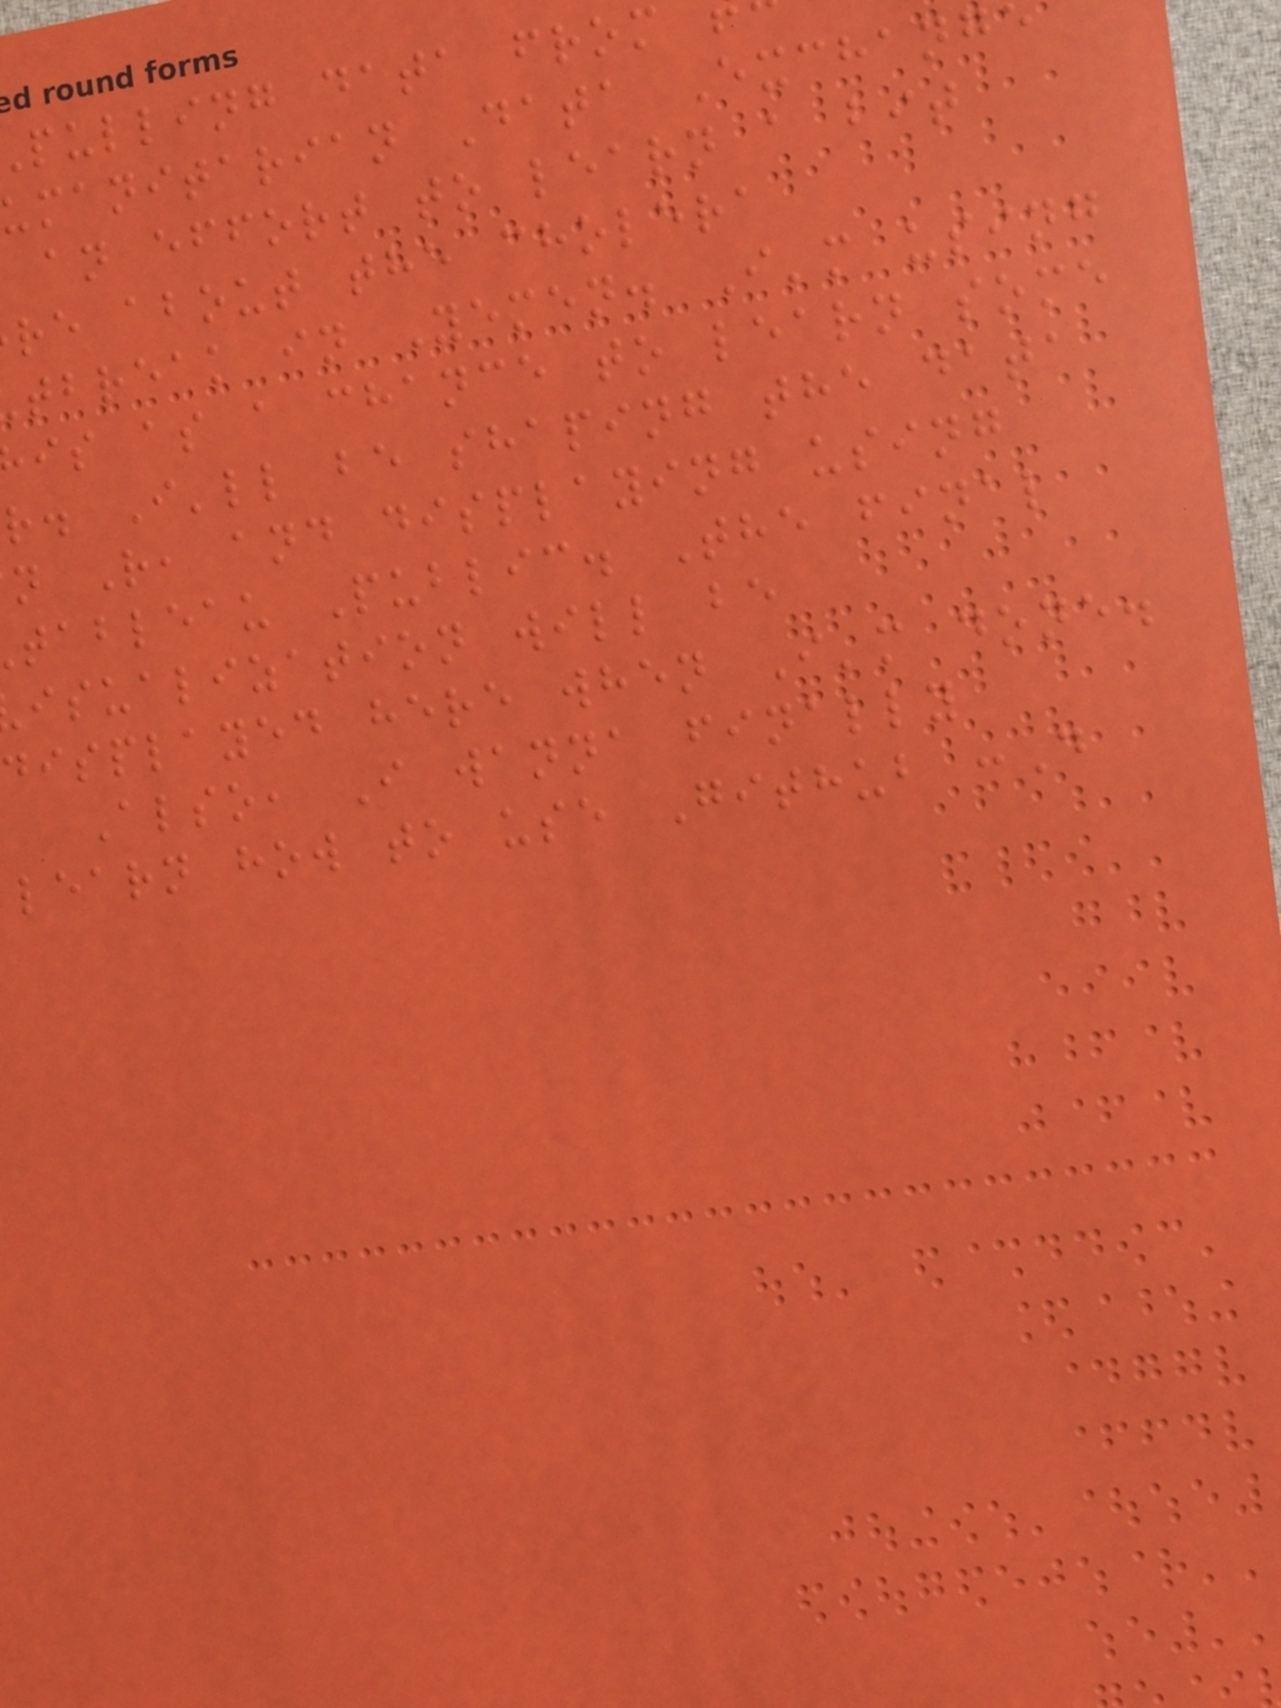pulling data from
umanitarian Data Exchang
an effort to learn a bit
re about the cholera
tbreak in Yemen. I'm using
is as a chance to learn some
r. I'll be shaping the data
n R, and displaying using
tableau Public. The final
isualization will be
displayed here when I'm done.
Also, I wanna finally
learn how to use Github :D
